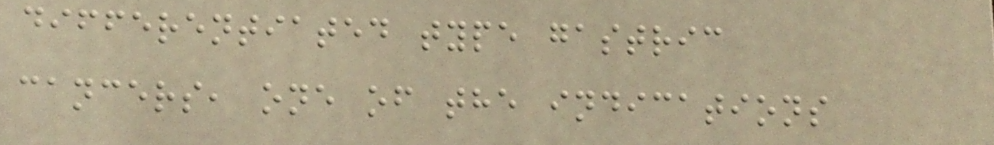differentiated type gastric
cancers, one of the indications
